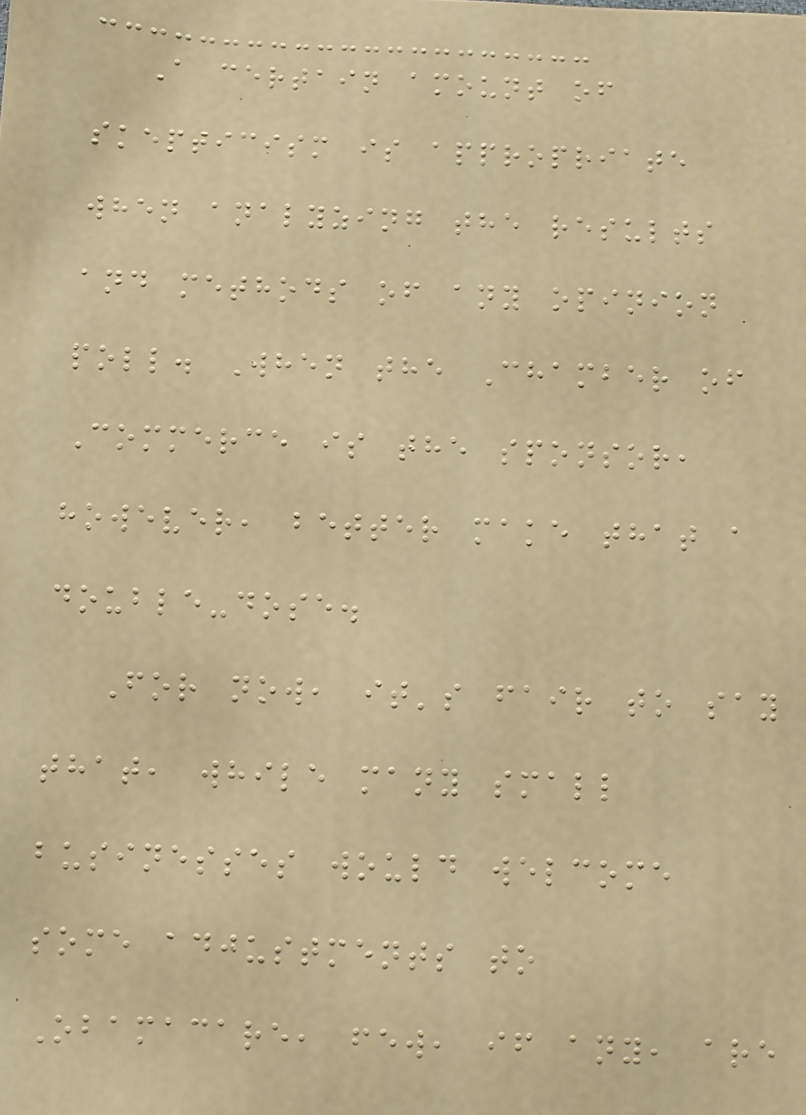A certain amount of
skepticism is appropriate
when analyzing the results
and methods of any opinion
poll. When the Chamber of
Commerce is the sponsor,
however, better make that a
double-dose.
For now, it's fair to say
that, while many small
businesses would welcome
some adjustments to
Obamacare, few, if any, are
